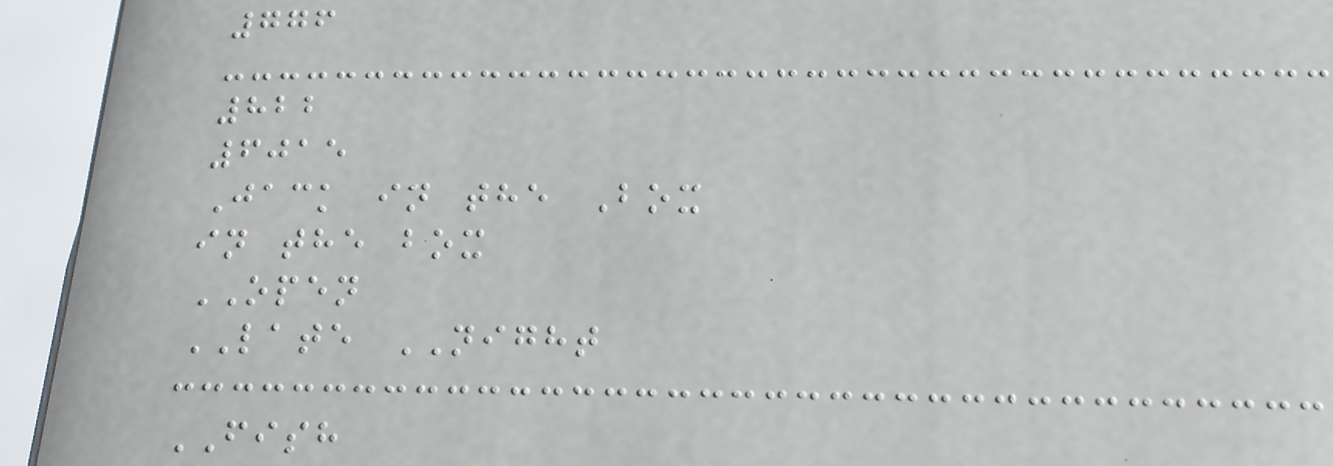776
822
6015
Jack in the Box
in the box
OPEN
LATE NIGHT
FISH
